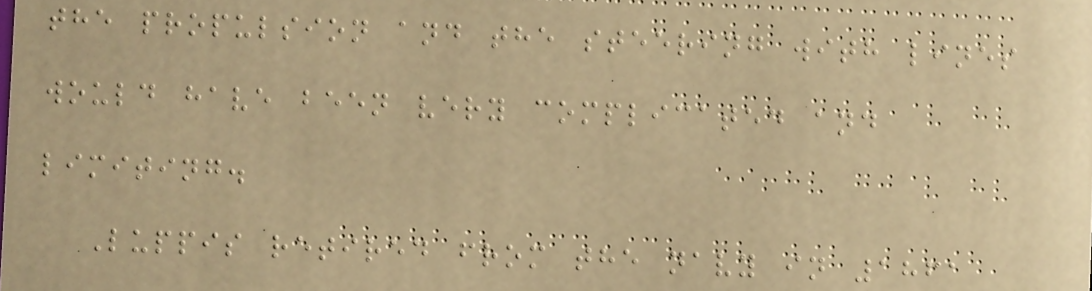the propulsion and the steering with lines
would have been very complicated and
limiting.
Luppis retired from the navy in 1861
